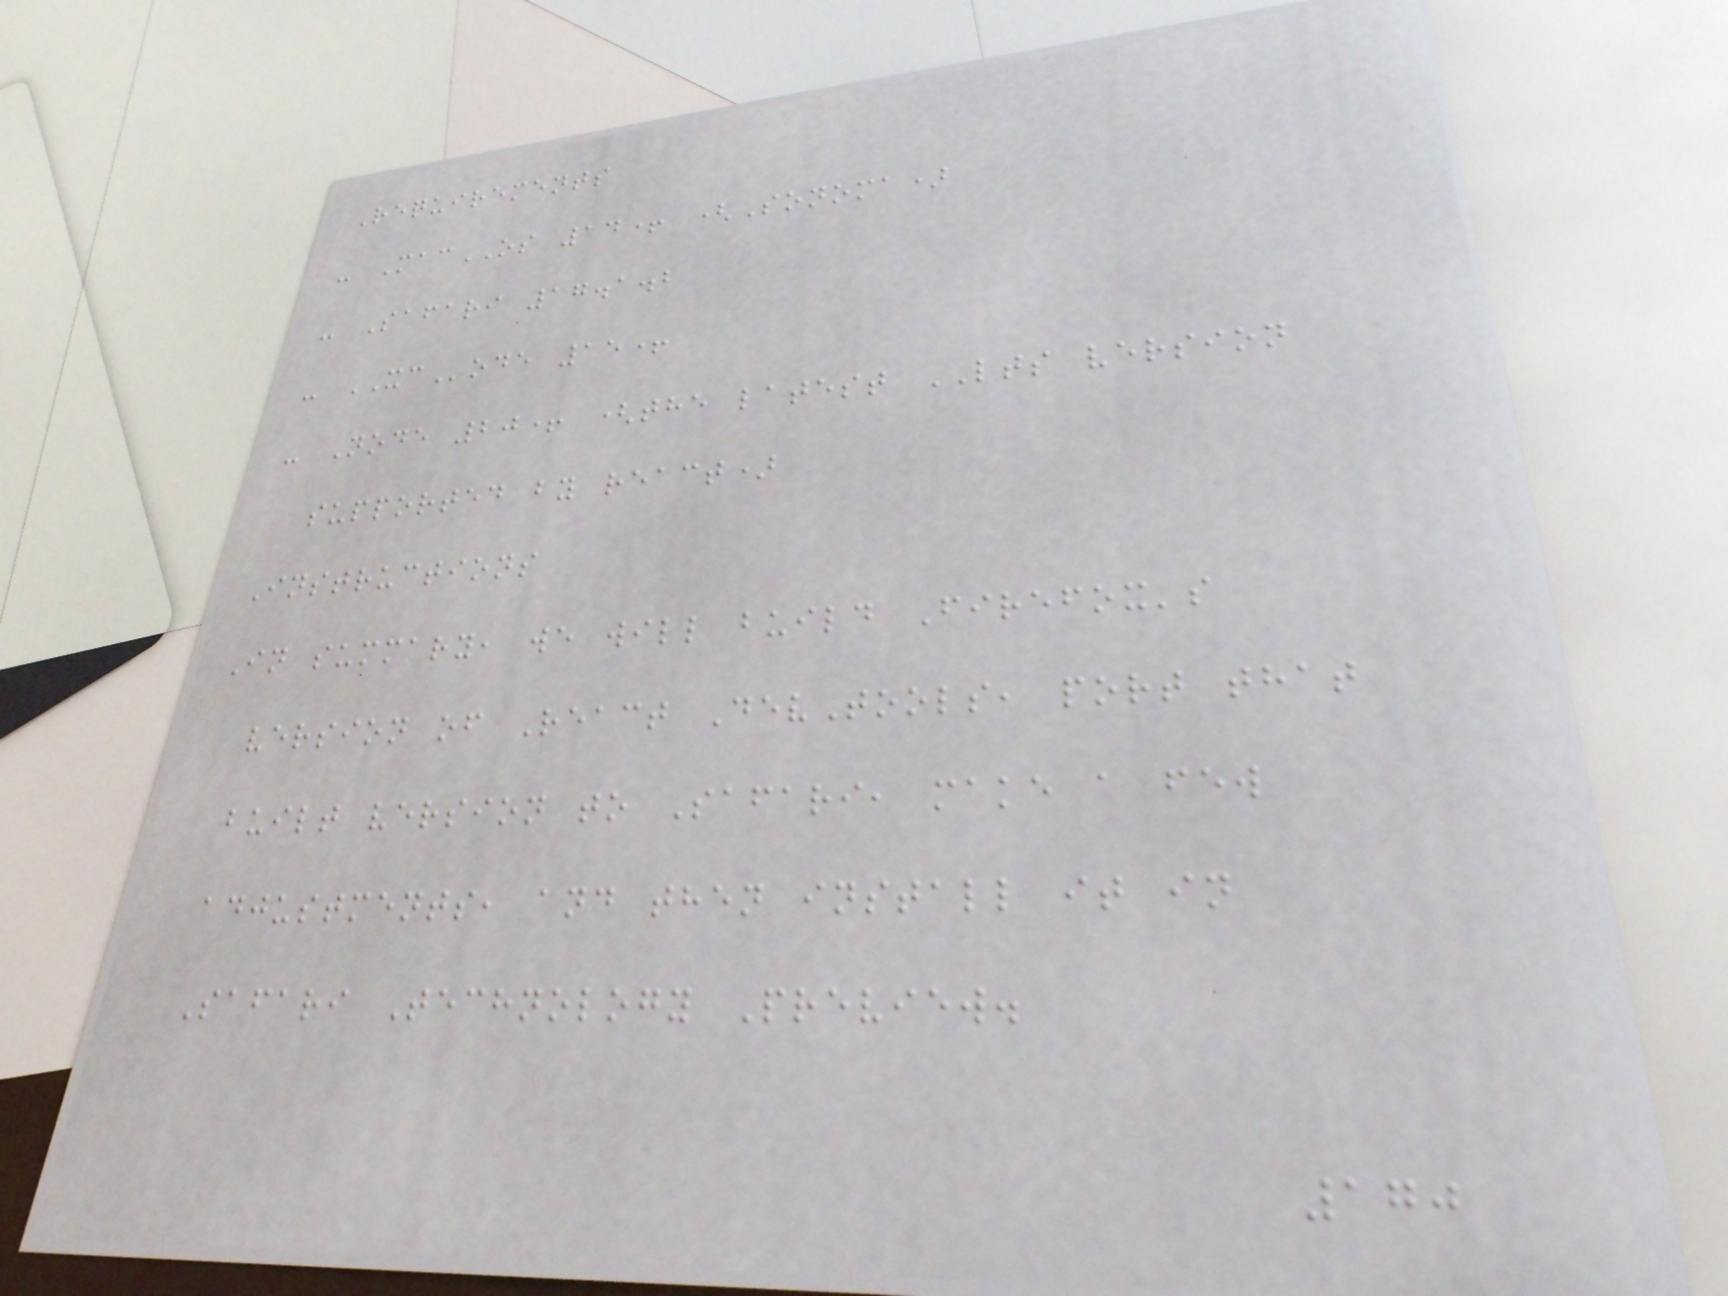Requirements
- MacOS 14+ (Sonoma)
- Safari 17.1.2
- XCode 15+
- Node 20+ (the latest LTS version
supported by react)
Instructions
In summary, we will build Firefox's
version of React DevTools, port that
built version to Safari, make a few
adjustments, and then install it in
Safari Technology Preview.
170
